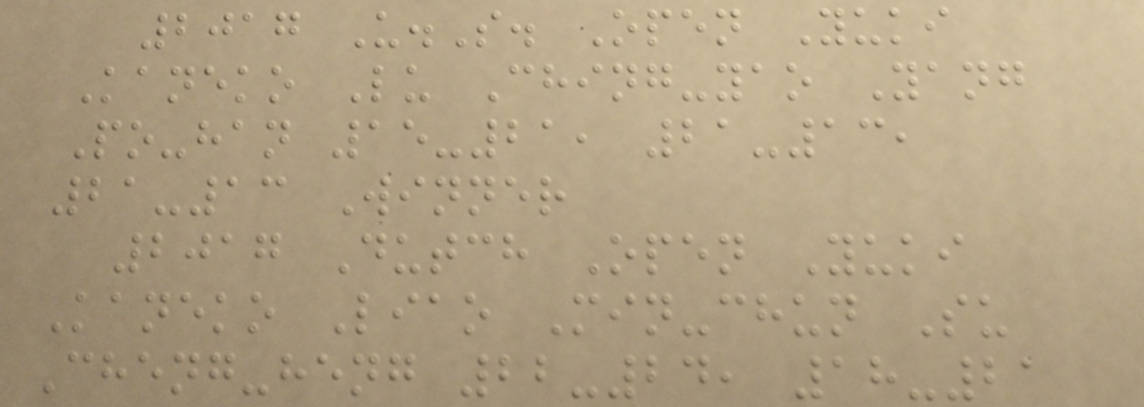2017 U.S. Open Yuki
Kaneko Lu Ching-yao Yang
Po-han 15-21, 21-13,
21-13 Winner
2017 Dutch Open Yuki
Kaneko Liao Min-chun Su
Cheng-heng 22-24, 18-21
